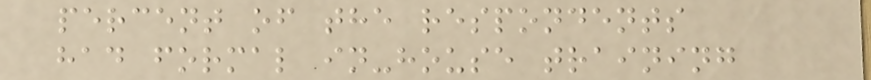percent of the respondents
had formal in-house training
